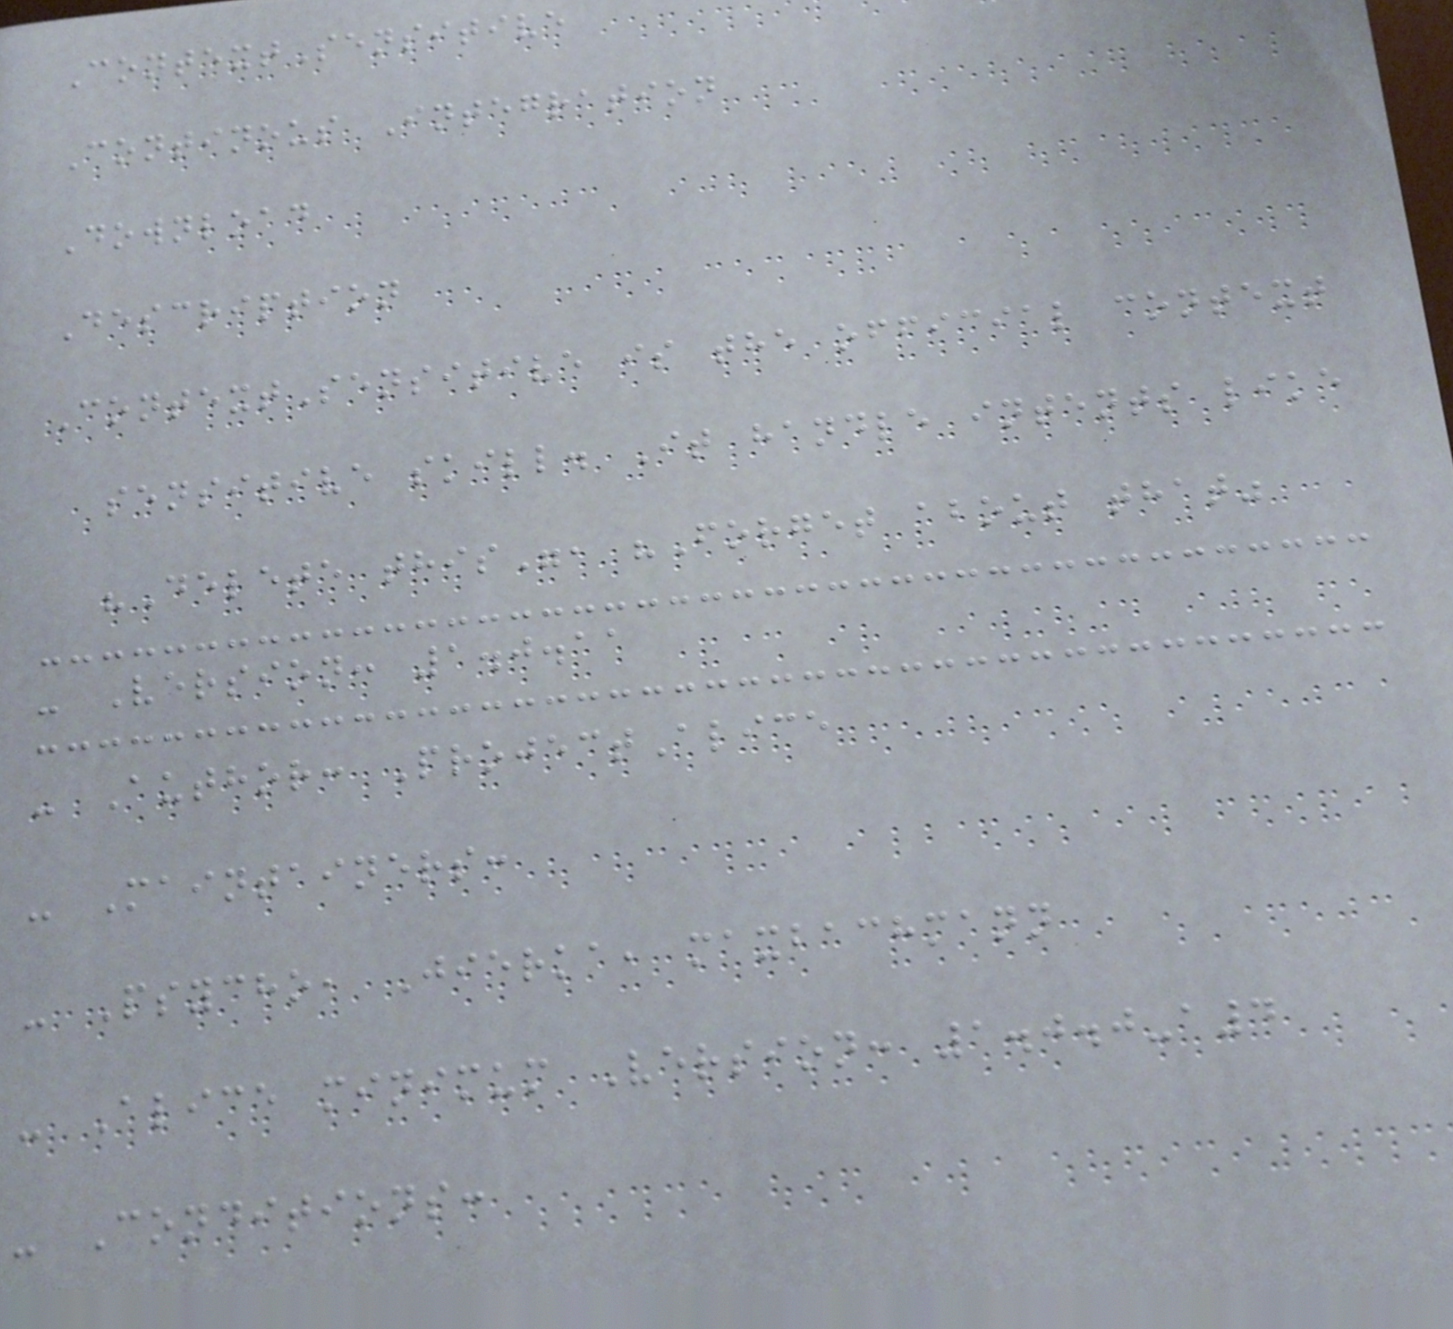ContextSensitive
Continous Integration
Download
Description
ContextSensitive is the official context
sensitive skill. It handle intents like
"Delete this", "Forget about that"
- Version: 1.0.11
- Author: ProjectAlice
- Maintainers:
- Psycho, Jierka, maxbachmann
- Alice minimum Version: 1.0.0-a4
- Conditions:
